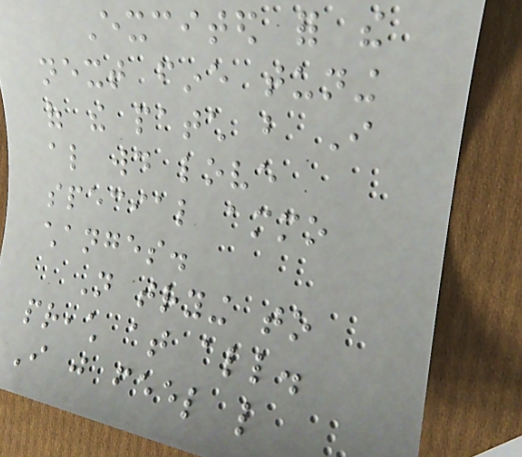Excited for the
next fine tuning
of the patch but I
also would love
special ammo
changes.
Not trying to
preach at all.
I just feel like
